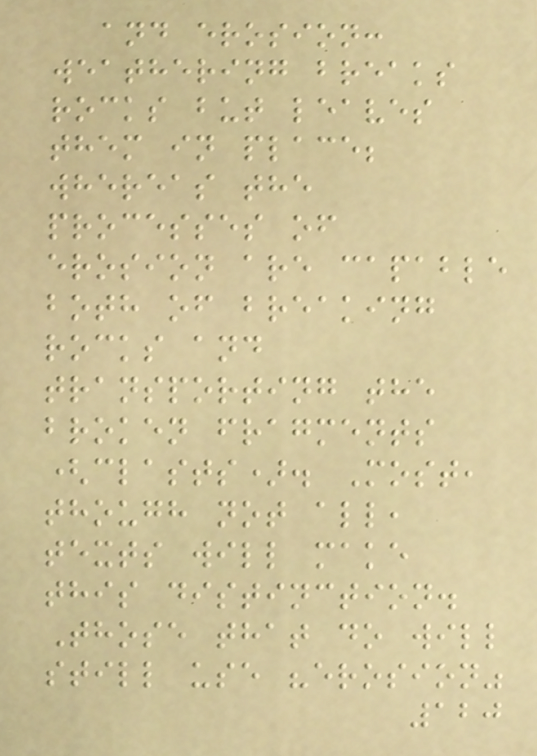and erosion:
weathering breaks
rocks but leaves
them in place;
whereas the
processes of
erosion are capable
both of breaking
rocks and
transporting the
broken fragments
(clasts). Most,
though not all,
texts will make
this distinction.
Those that do will
still use "erosion"
120
